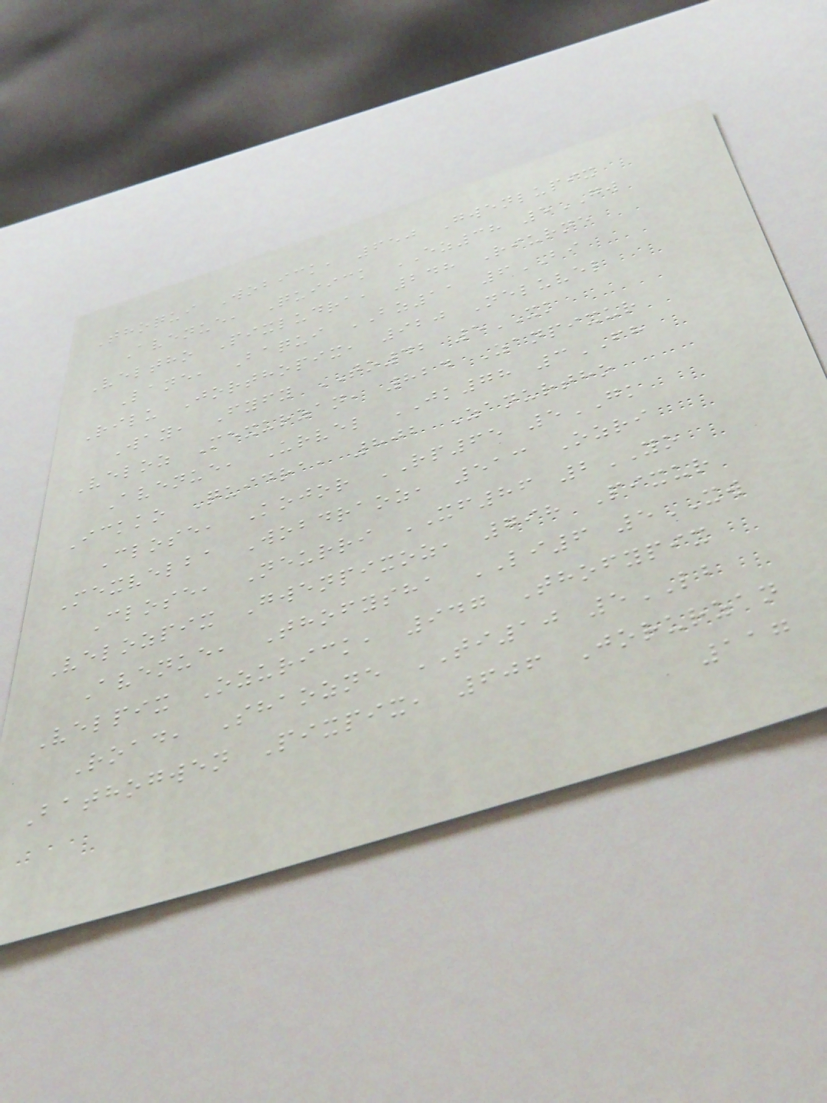Thoqui Wobick, 650 Gwenlupix
Avenue, Quiick EZ38 5GW
Veltho Pixludra, 248 Riurne
Lane, Baqui BZ11 6BI
Rilu Jorthopix, 920 Neluvel
Way, Fyfy TO42 5XK
Veloz Mexurzan, 824 Zanpixur
Avenue, Urvel JK78 3FH
Ickko Quidra, 802 Zanurtho
Close, Kojor RP65 5GK
Mexvelba Wobdraoz, 513 Ozri
Close, Neurri XF86 2YO
Velozpix Gwenpixoz, 798 Pixur
Avenue, Thofysha LI6 5XW
Velpix Ozurick, 947 Thofypix
Road, Shaozne TI10 5LB
Bathogwen Pixpix, 606 Jorurzan
117
